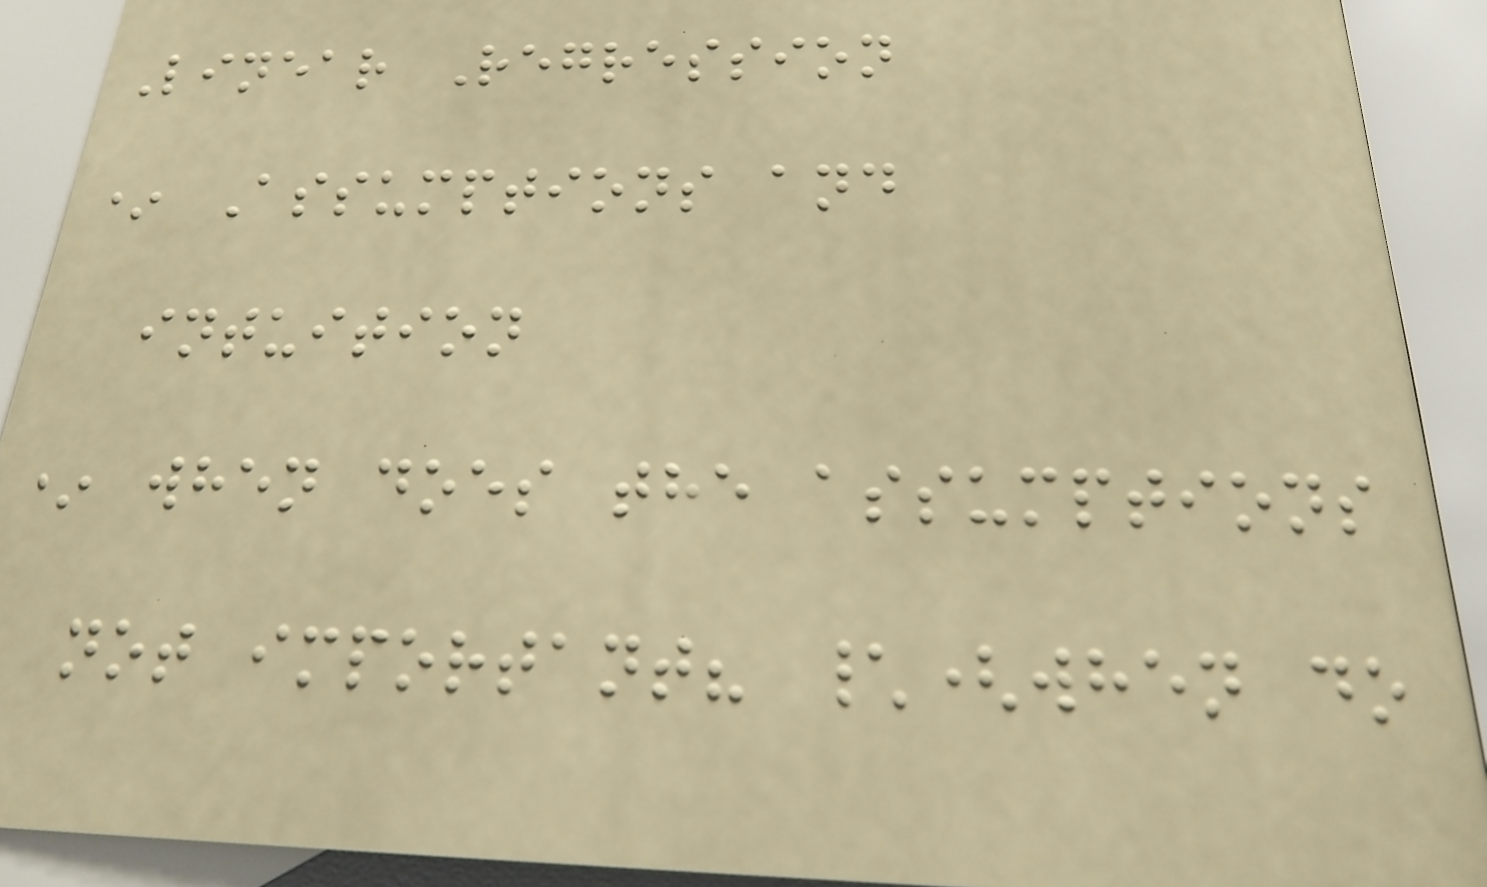Linear Regression
* Assumptions and
intuition
* when does the assumptions
not important? \(when do
